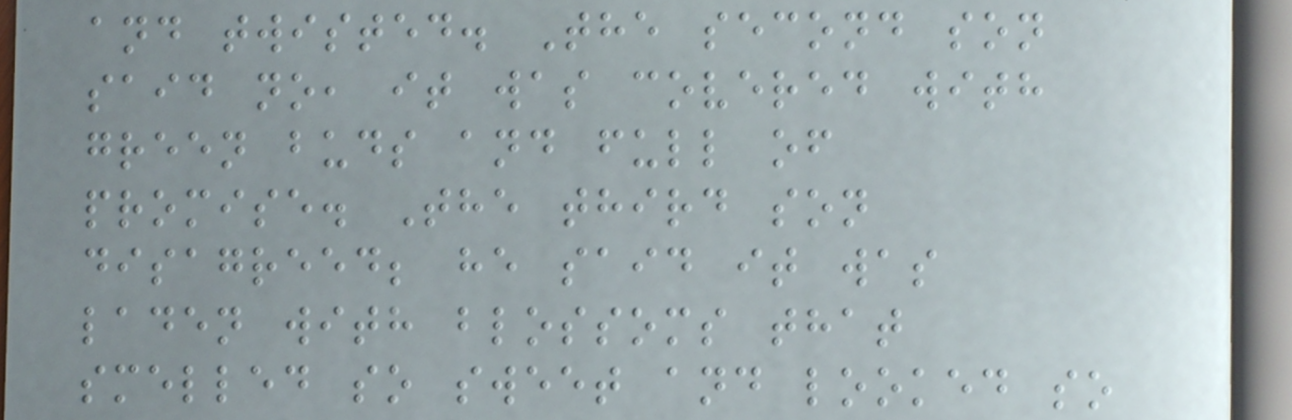and twisted. The second son
said no, it was covered with
green buds and full of
promise. The third son
disagreed; he said it was
laden with blossoms that
smelled so sweet and looked so
